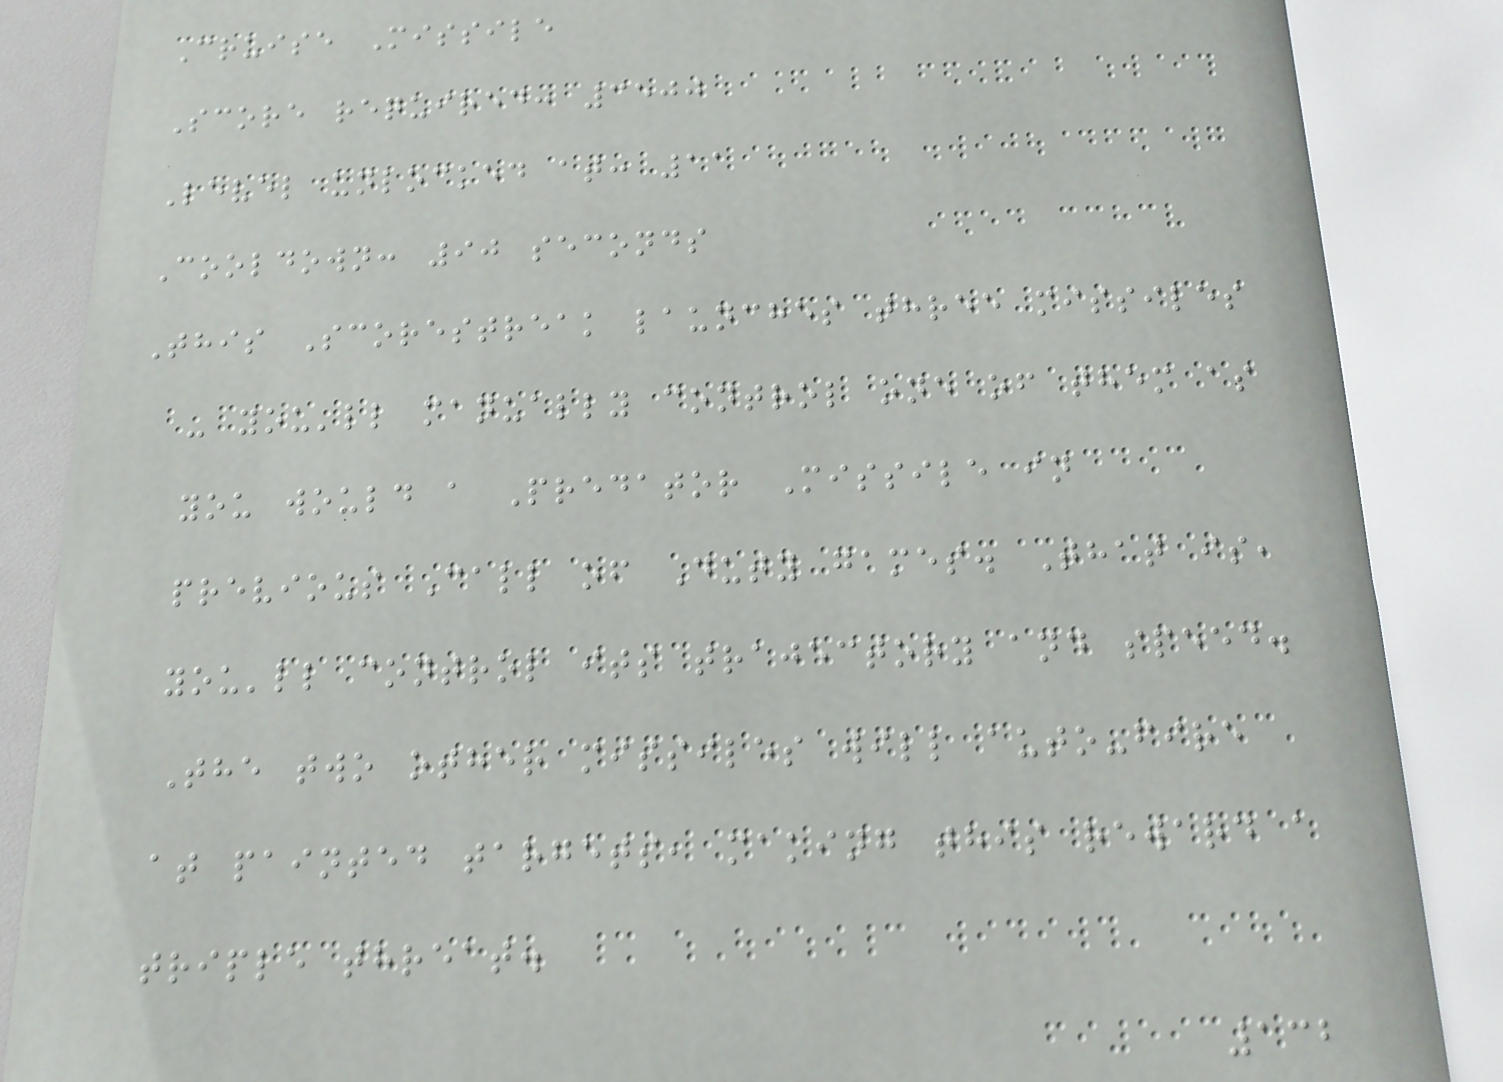Cruise Missile
Score required: 3500
Level unlocked at: 11
Cooldown: 90 seconds
This Scorestreak launches three missiles
- you'll manually control one of them as
you would a Predator Missile in
previous Call of Duty games. That is,
you'll control its trajectory and speed.
The two other missiles will auto-fire
at painted targets, making this reward a
triple threat.
132
